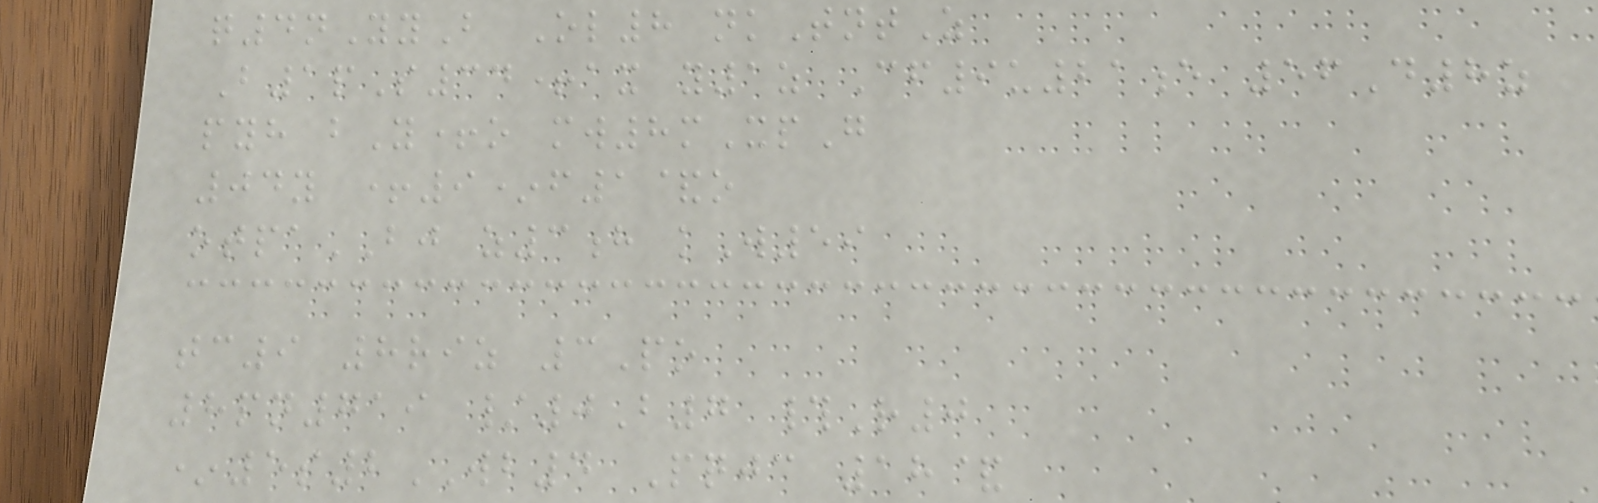q4nYyB Ol8 nkTntZ
B1pS34+ax y1z Cf9u21e 56D8z
pyh bY+o mw8mXpG
04y +9*f1&o
otpaBJ z3h kW59
tc9 8riz 3Po
8pn719 /0B7 #R0
*5s2WB4 Pqjc 18&
